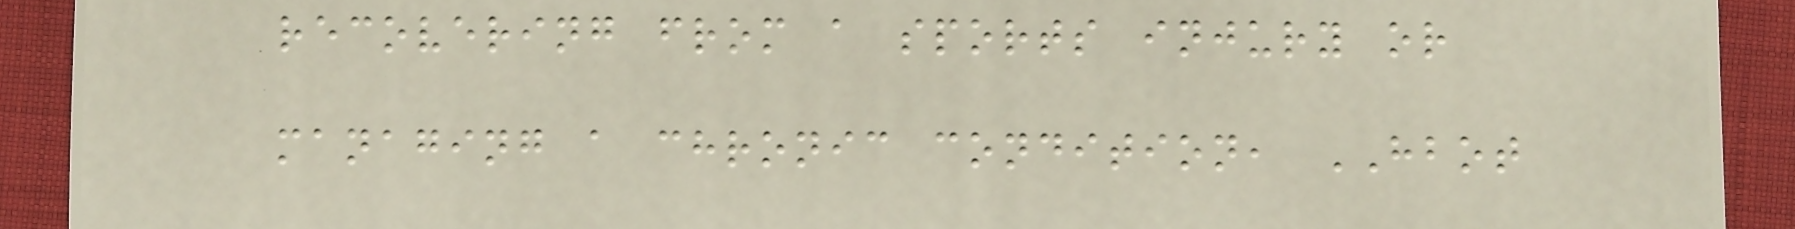recovering from a sports injury or
managing a chronic condition, HBOT
